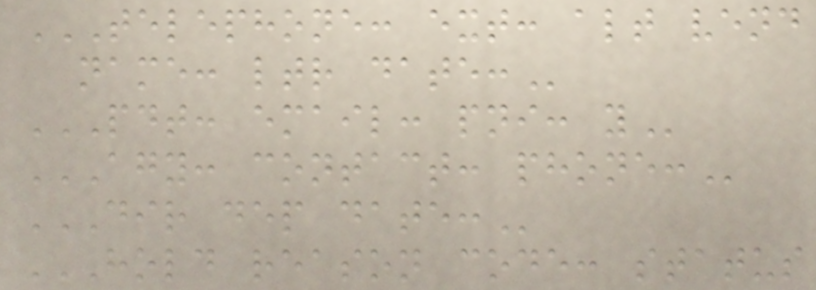TELEPHONE: EXT: ALT VEND
NAME: LTR DATE:
PDT: EMAIL: PNI: Y
AGY: CONTACT: PHONE:
DIR DEP DATE:
HOLD REASON CODE: STATUS
